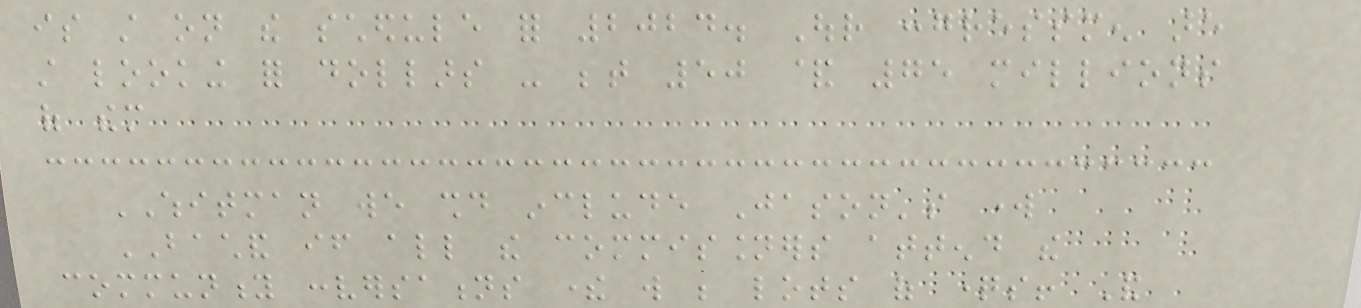is still on the schedule for 2024. Our congressmen are
still looking for dollars - between 50 & 75 millions
of them
WHITMAN we should include Jason's work
BACHAND if all the commissioners attend the
community conversations there will be lots of questions! And
